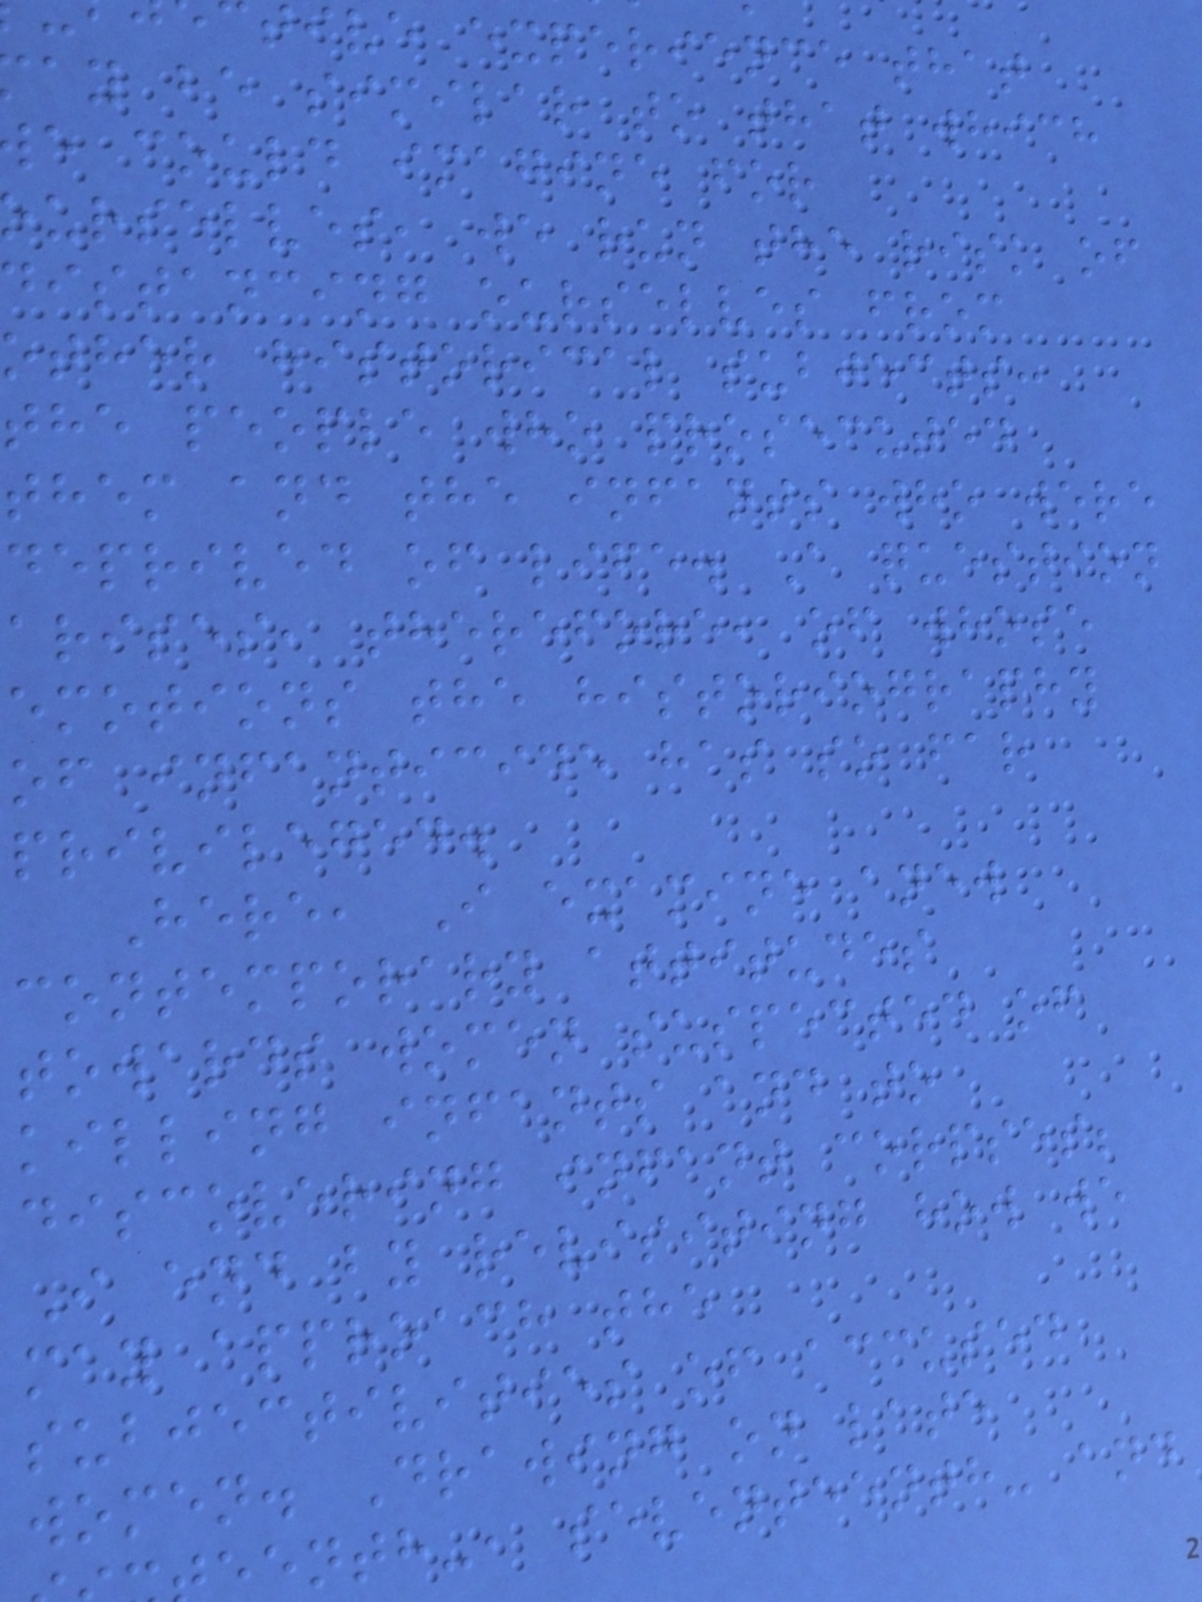tive experience that
ay be similar to that which
e could imagine for
urselves, we run the risk of
istancing ourselves from
other historical subjects:
the people who prosecuted
them and the infants who were
deprived of life. A question
arises, therefore, of whose
emotions the historiography
of infanticide has so far
privileged.
Here, I examine anew
contemporary attitudes
towards women suspected of
killing infants and to
discovering infant corpses;
I end by revisiting how we
may approach the
subjectivities of accused
women. Drawing on late
enth-, seventeenth- and
